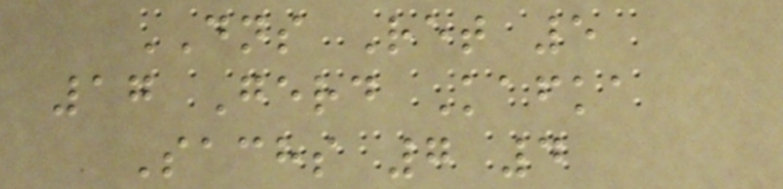DNS Ret 5
17 Gerd Kafka
Sachs 7 4
